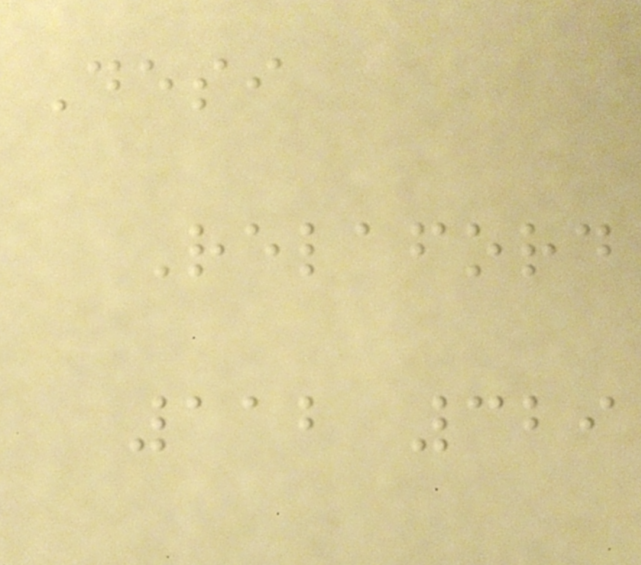Desi
Relaford
112 329
